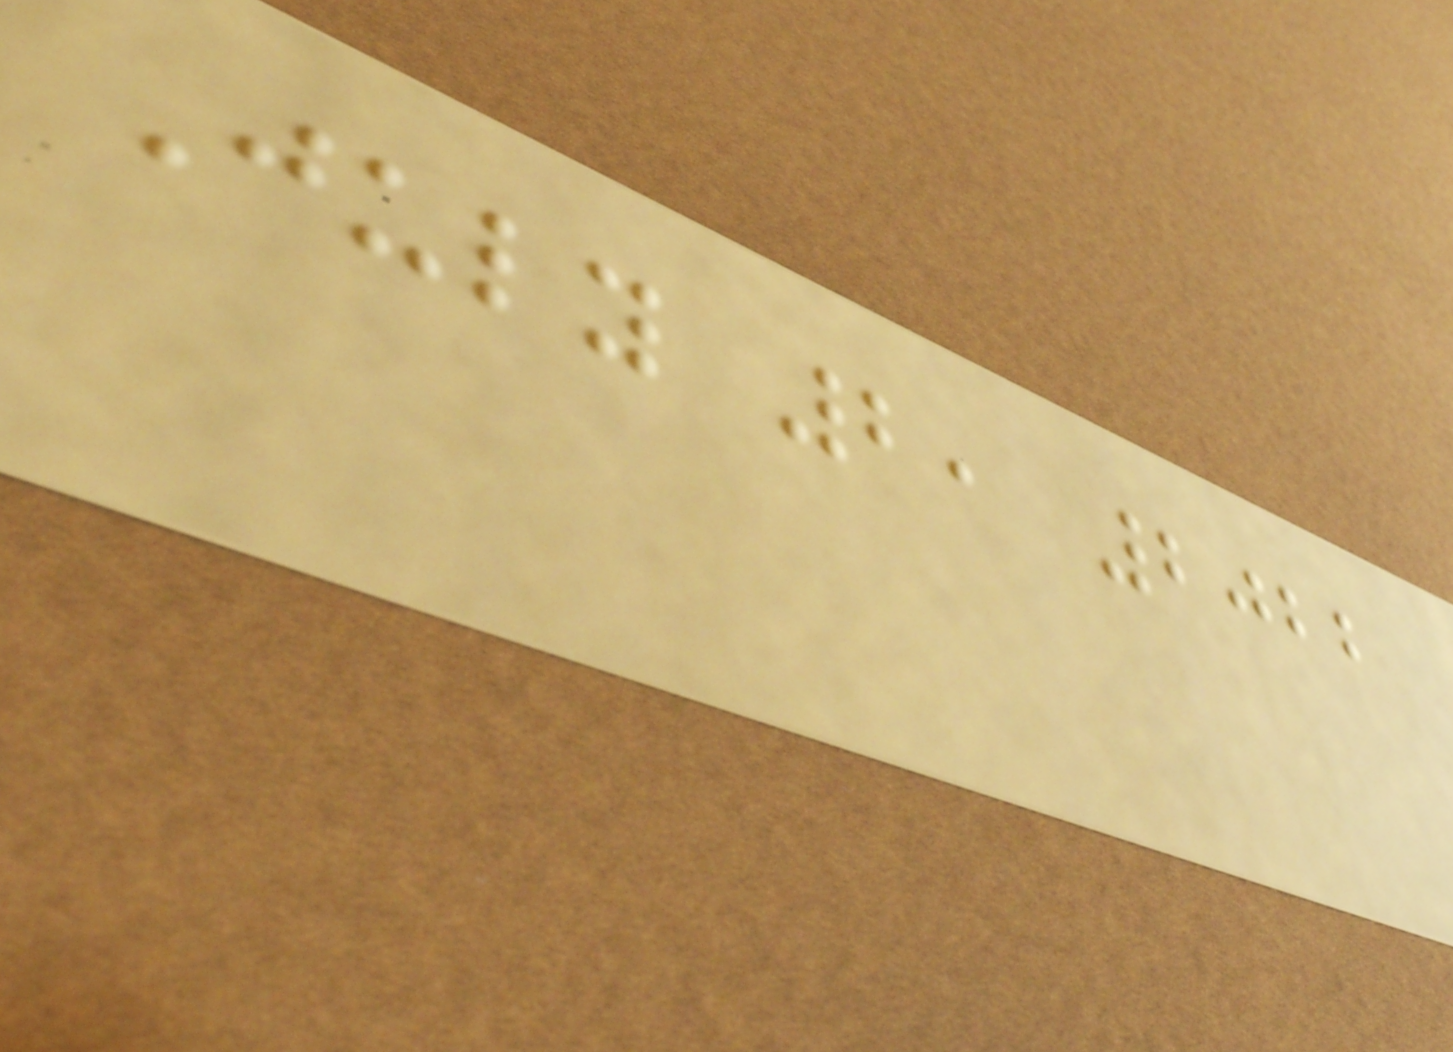July 2, 2022
